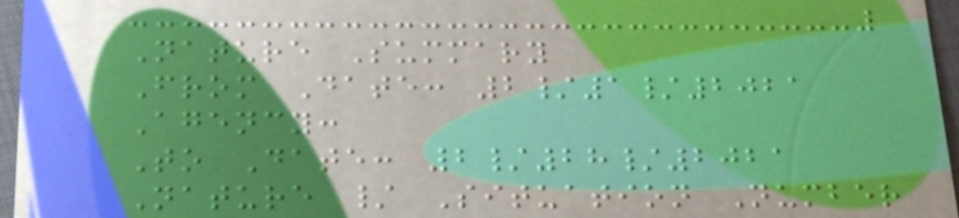Nature Summary
From Date: 2/1/2021
Agency:
To Date: 2/28/2021
Nature / Situation Number
